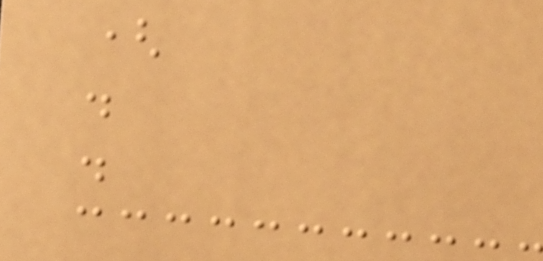(
.
.
